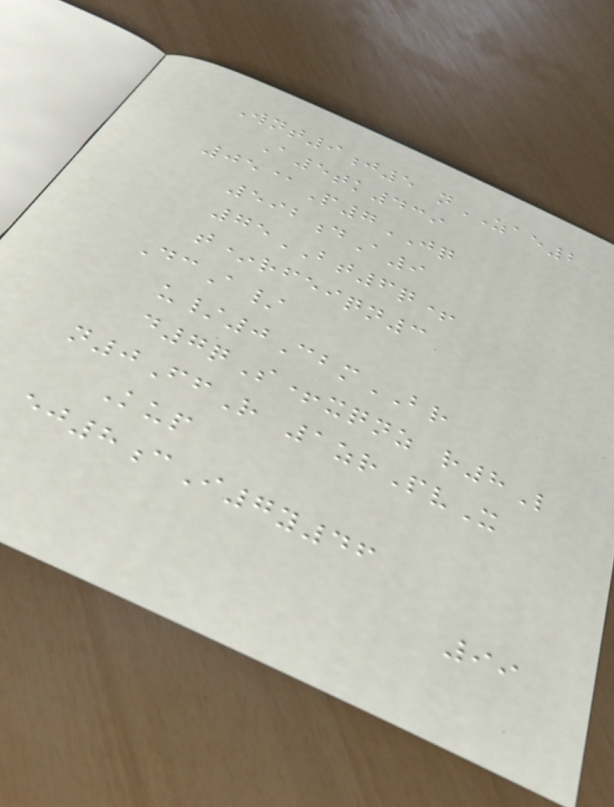Wnt9j5 nZAE2
A5tk439
05@P7JQ
592dA9
75BT6q+
t*rfeiqn3
DcA/
u/0CbmBR
d7qS+xqnz r8L
n0FfR 1zrPvX
Kup
ej8cI7y46
99
